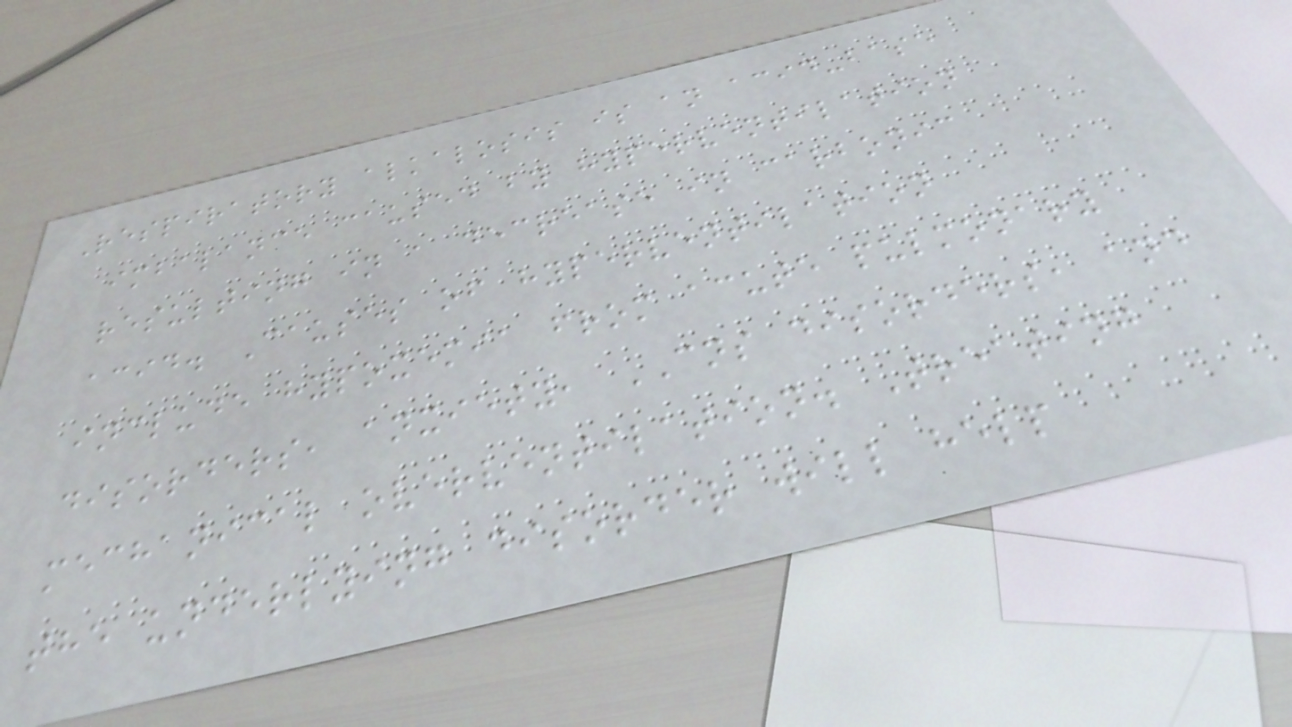Respiratory alkalosis is an acid-base
imbalance caused by hyperventilation
resulting in a decrease in carbonic
acid. Causes of hyperventilation
include hypoxemia from acute pulmonary
disorders, anxiety, CNS disorders, and
mechanical overventilation. Treating
the underlying disorder will help
